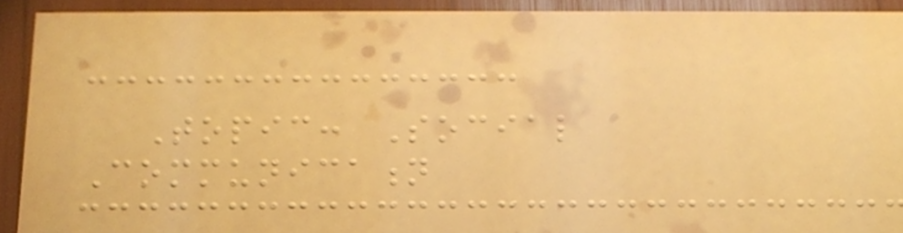Topic: Social
Communication
